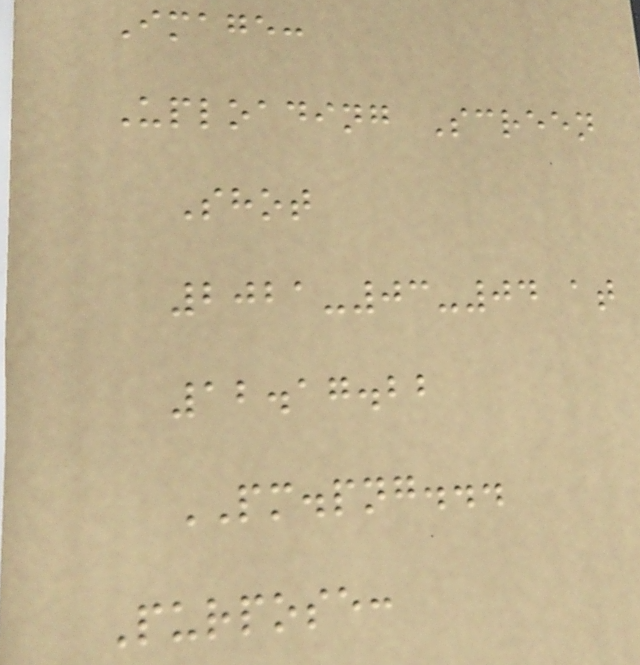Image:
Uploading Screen
Shot
2021-03-04 at
12.17.22
PM.png...
Purpose:
